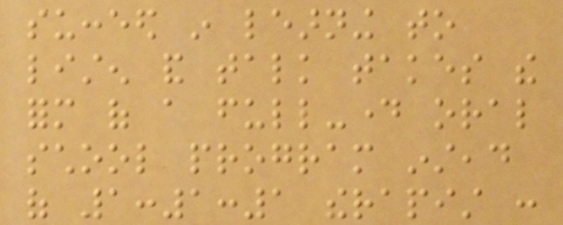succeed in learning to
listen and talk takes the
form of a full-day oral
school program instead
of 1:1:1 therapist :
